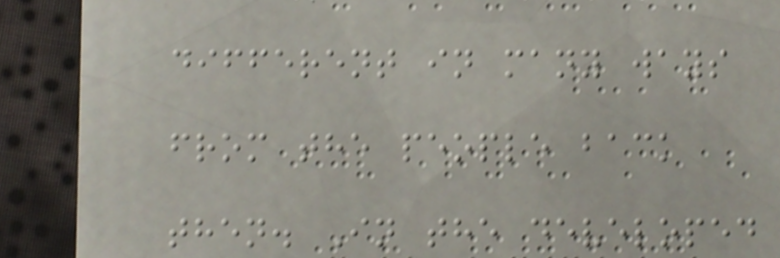different in many ways
from the people back
then. In the developed
